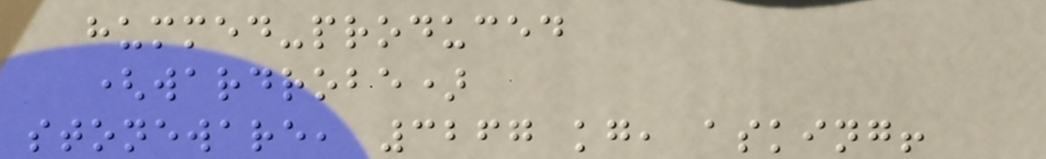hummed-produced
(wardrobe)
stoneware, 3267 kg, asking!
